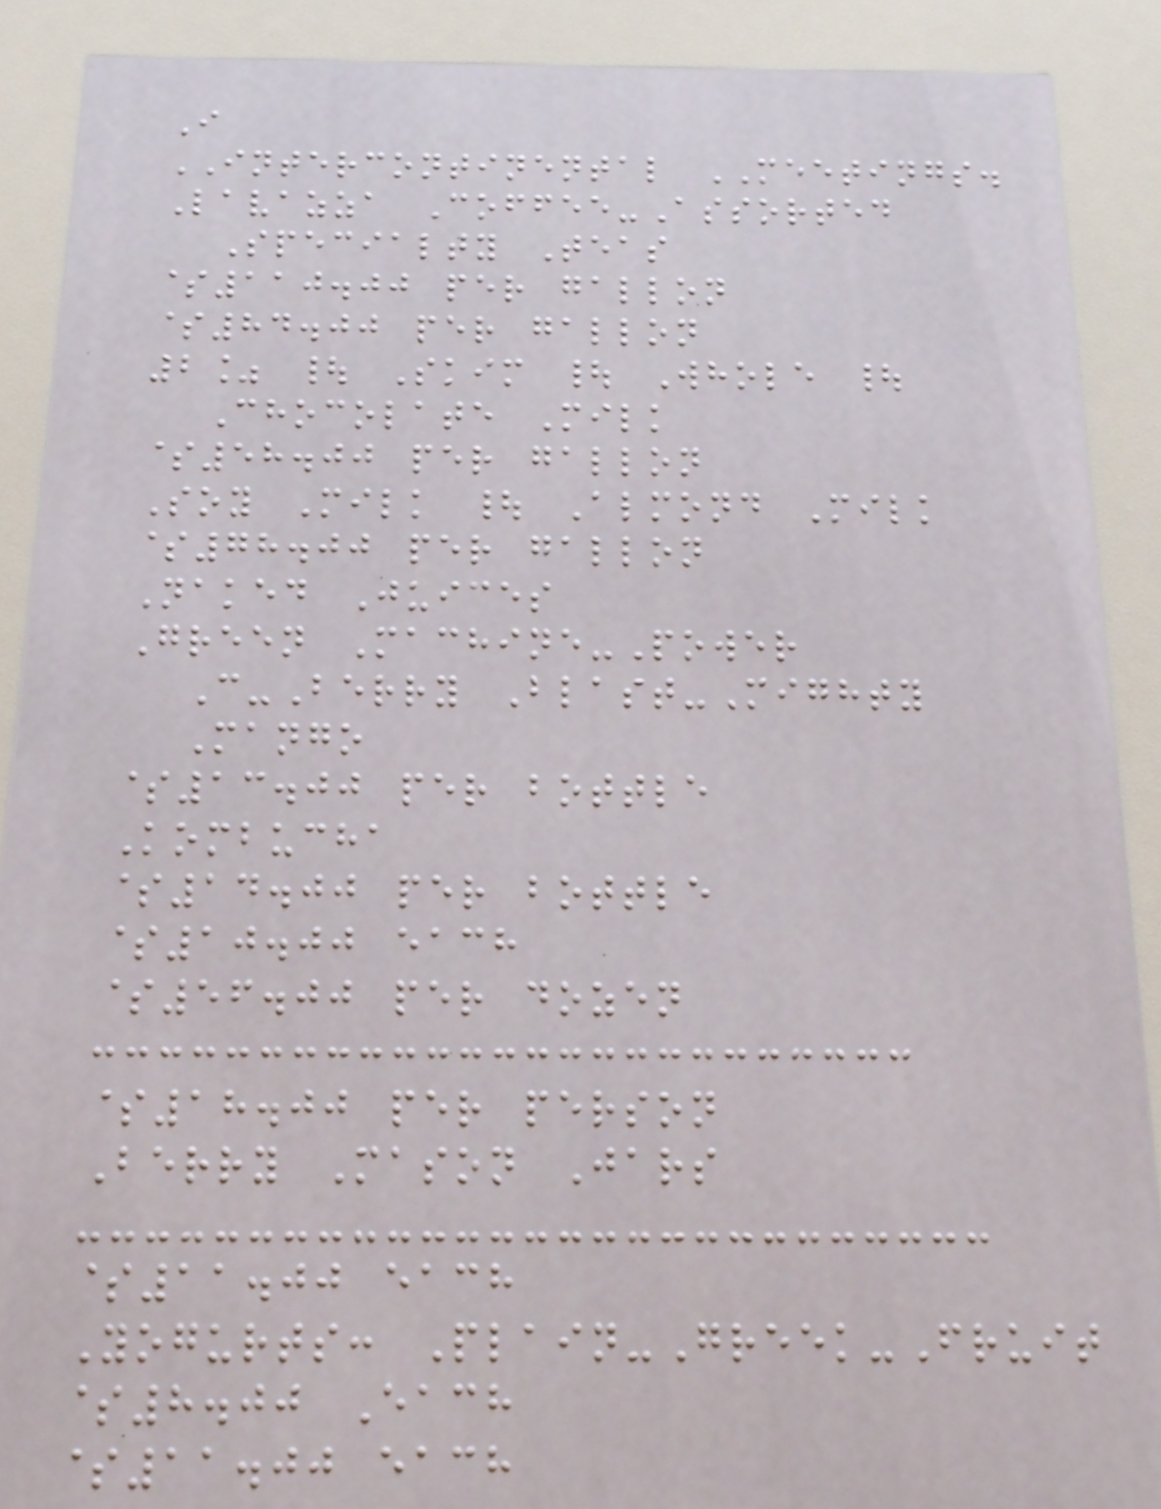I
INTERCONTINENTAL MEETINGS.
Lavazza Coffee-Assorted
Specialty Teas
$110.00 per gallon
$84.00 per gallon
2% | Skim | Whole |
Chocolate Milk
$58.00 per gallon
Soy Milk | Almond Milk
$78.00 per gallon
Naked Juices
Green Machine-Power
C-Berry Blast-Mighty
Mango
$13.00 per bottle
Kombucha
$14.00 per bottle
$10.00 each
$56.00 per dozen
$18.00 per person
Berry Mason Jars
$11.00 each
Yogurts: Plain-Greek-Fruit
$8.00 Each
$11.00 each
